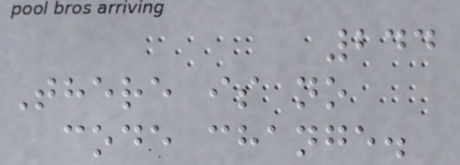244
There is no
code change.
